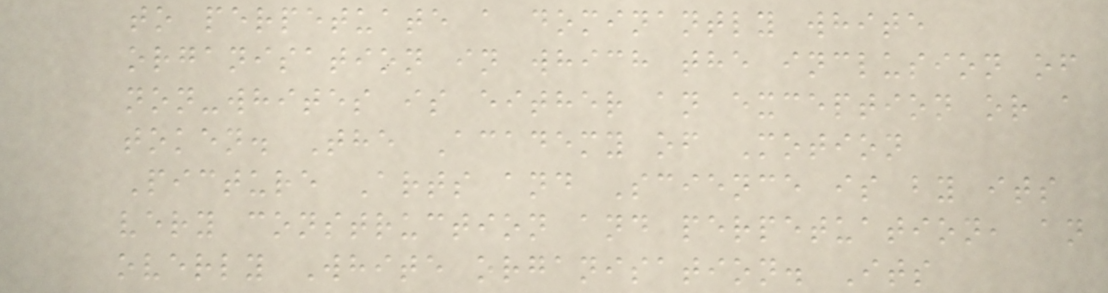to perpetuate a dominantly white
organisation in which the inclusion of
non-whites is either an exception or a
token. The Academy of Motion
Picture Arts and Science is by its
very construction and perpetuation, an
overly White organisation. Its
